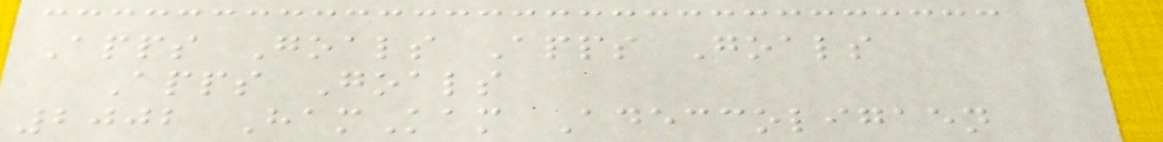Apps Goals Apps Goals
Apps Goals
2002 HamKam Adeccoligaen
